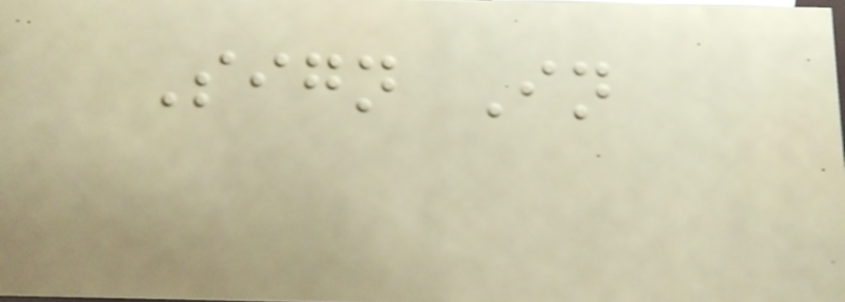Sign In
